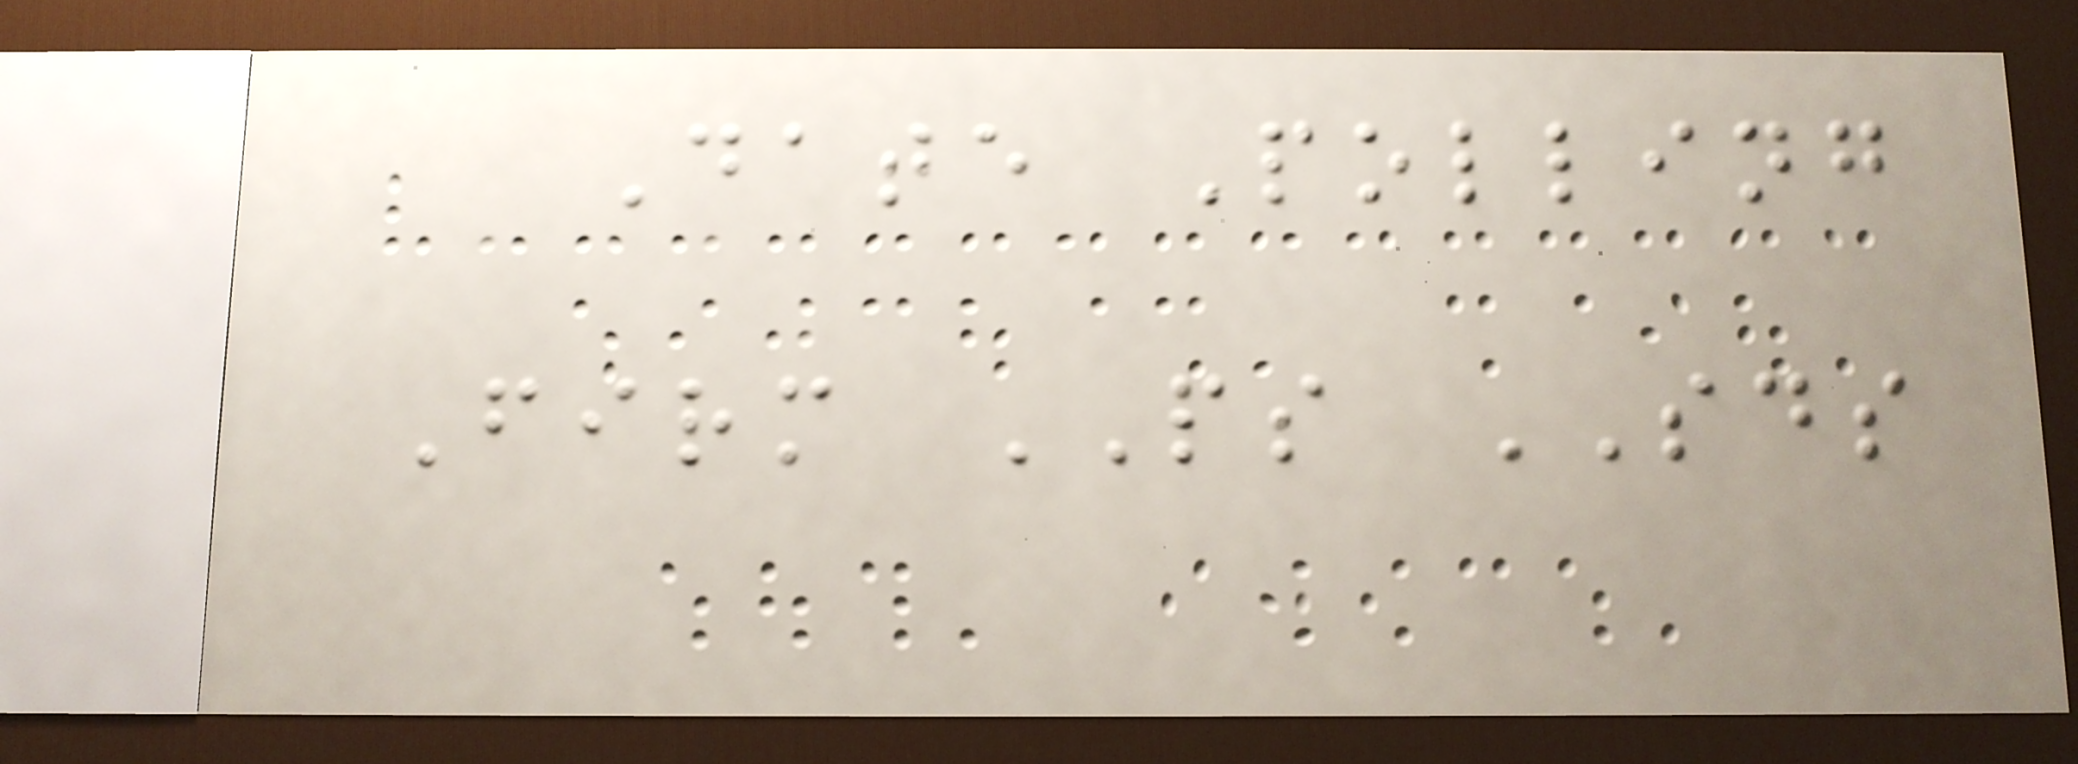Date Polling
Firm PS SDS
